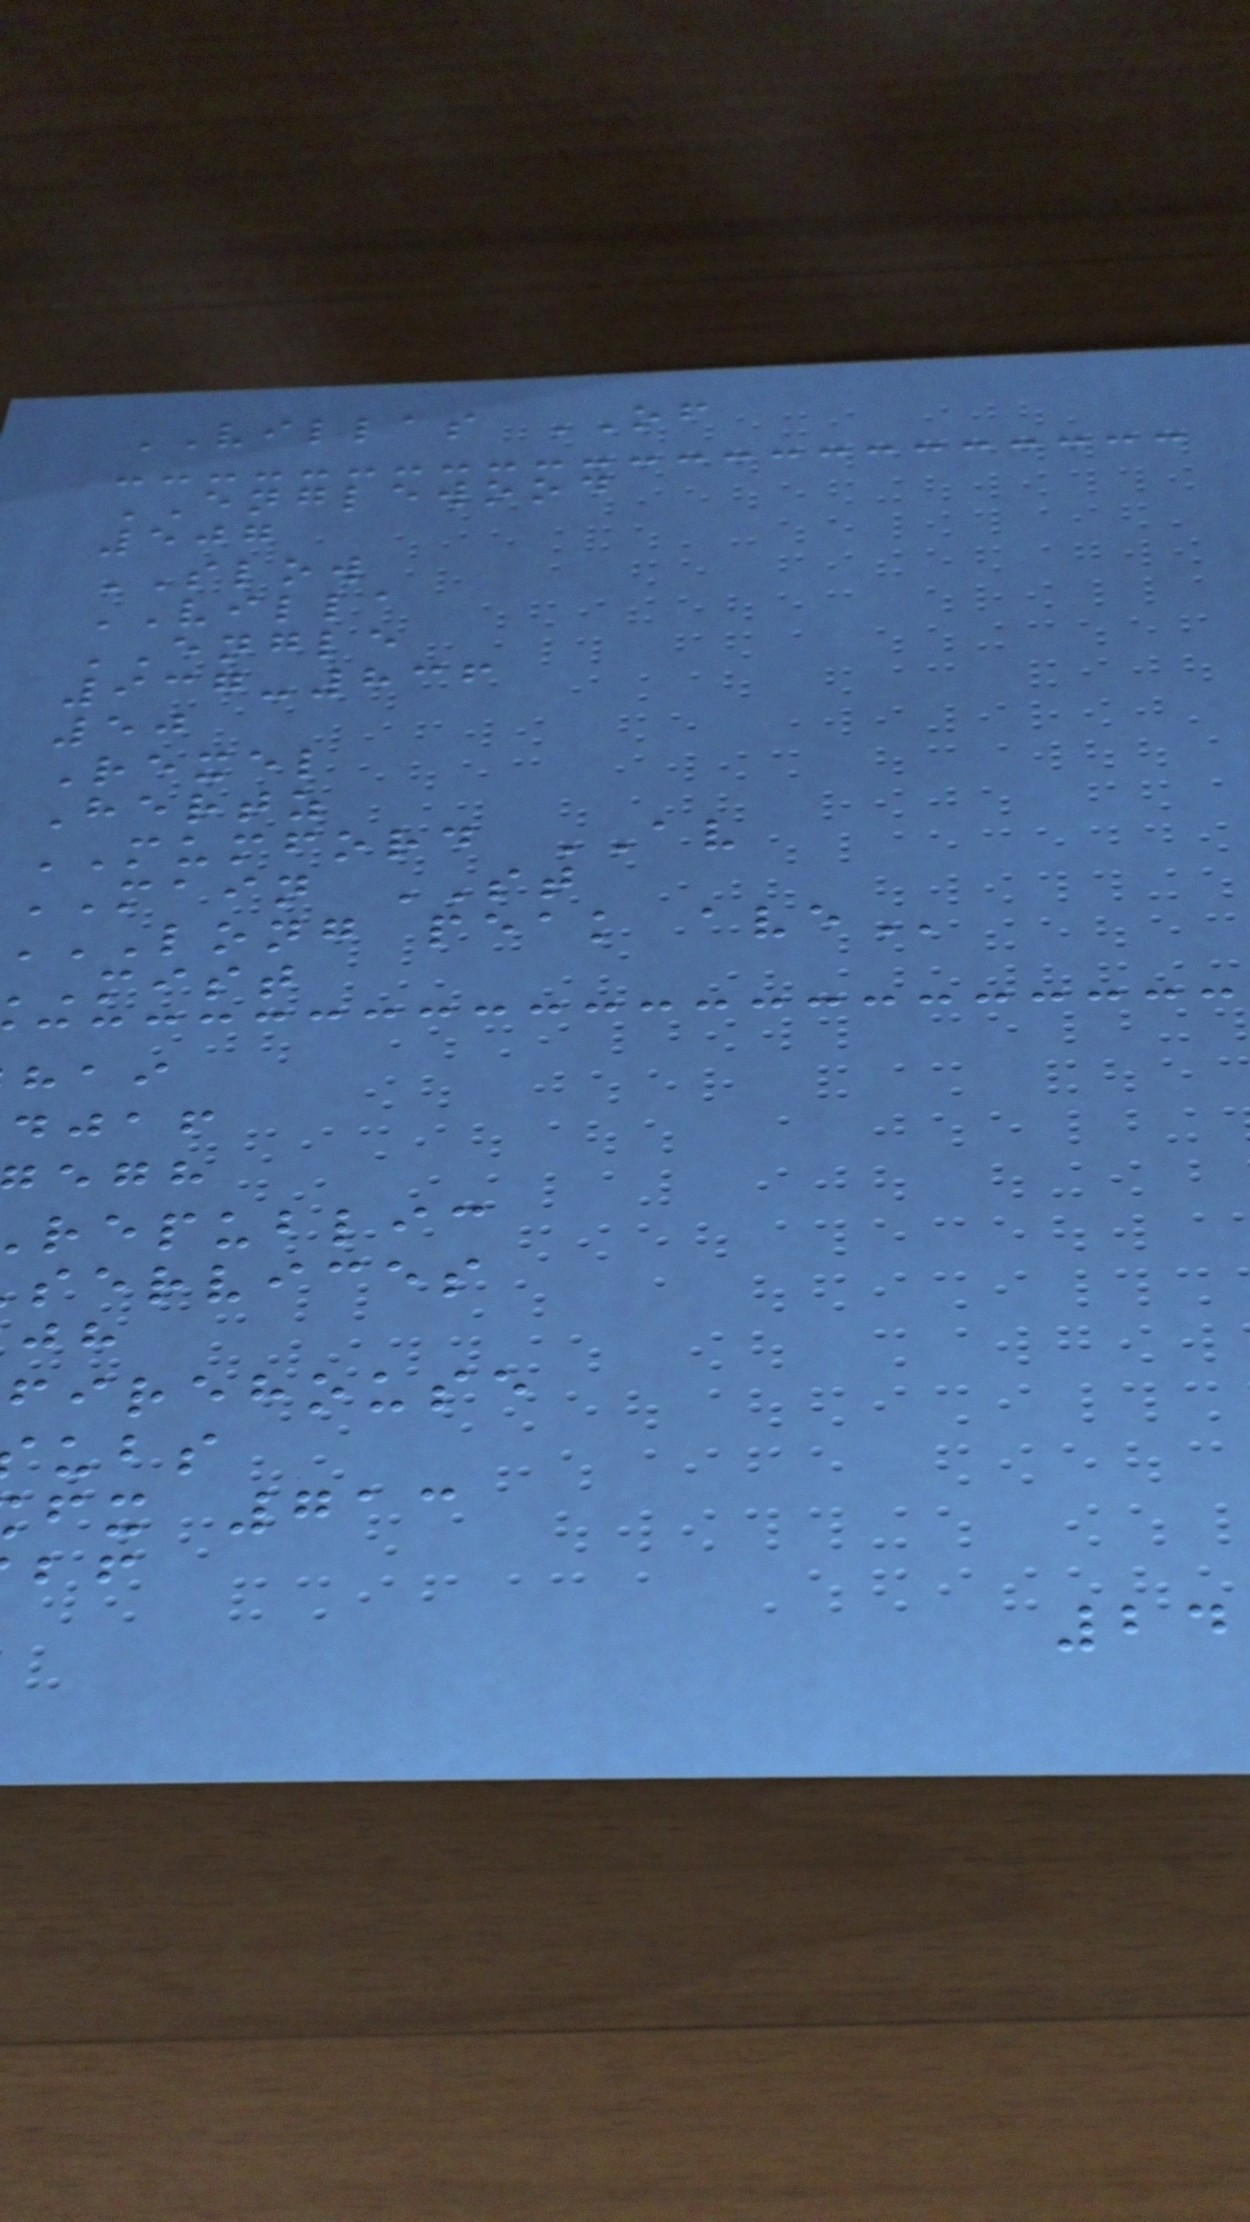VILLAS OF
ENGLEWOOD
507
SLOW
VILLA
ENGLE
937-836
50
Rexel
Hertz
MUMFORD AV
MAIN ST
LONG peak
mist
djaf
republic
services
firehouse
fx 713
